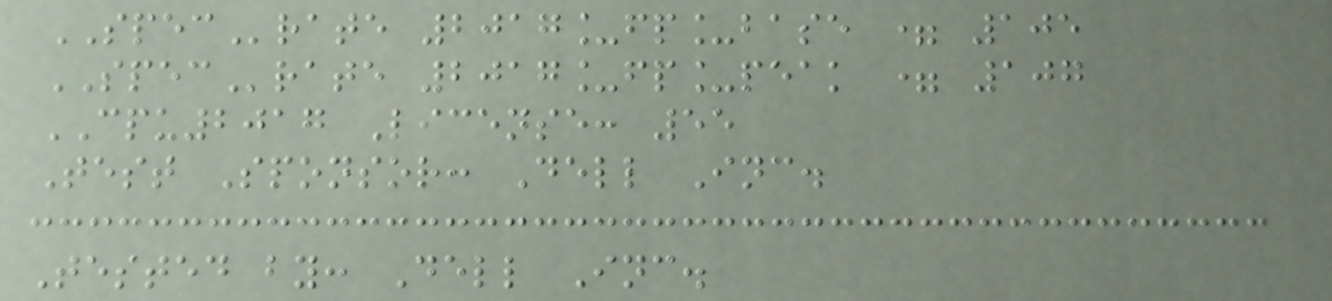SPECrate 2017_fp_base = 105
SPECrate 2017_fp_peak = 107
CPU2017 License: 55
Test Sponsor: Dell Inc.
Tested by: Dell Inc.
